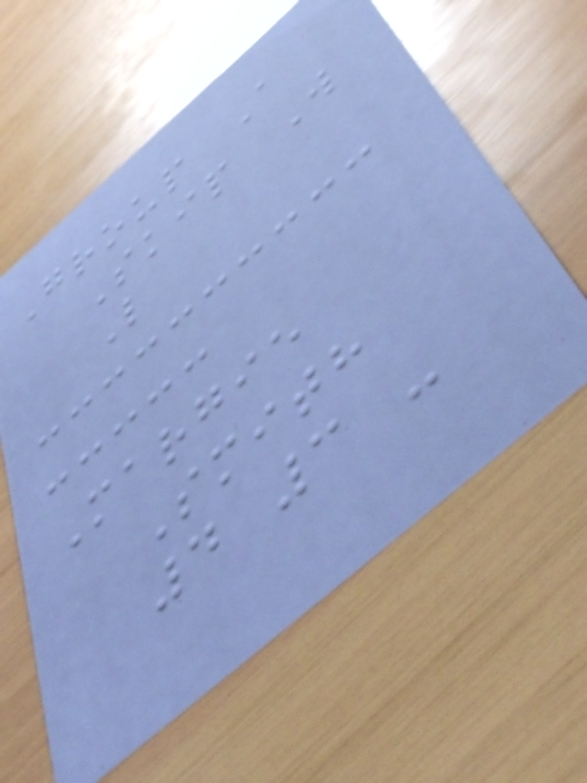Group A
Skip W
L
Margie
Smith
4 3 -
